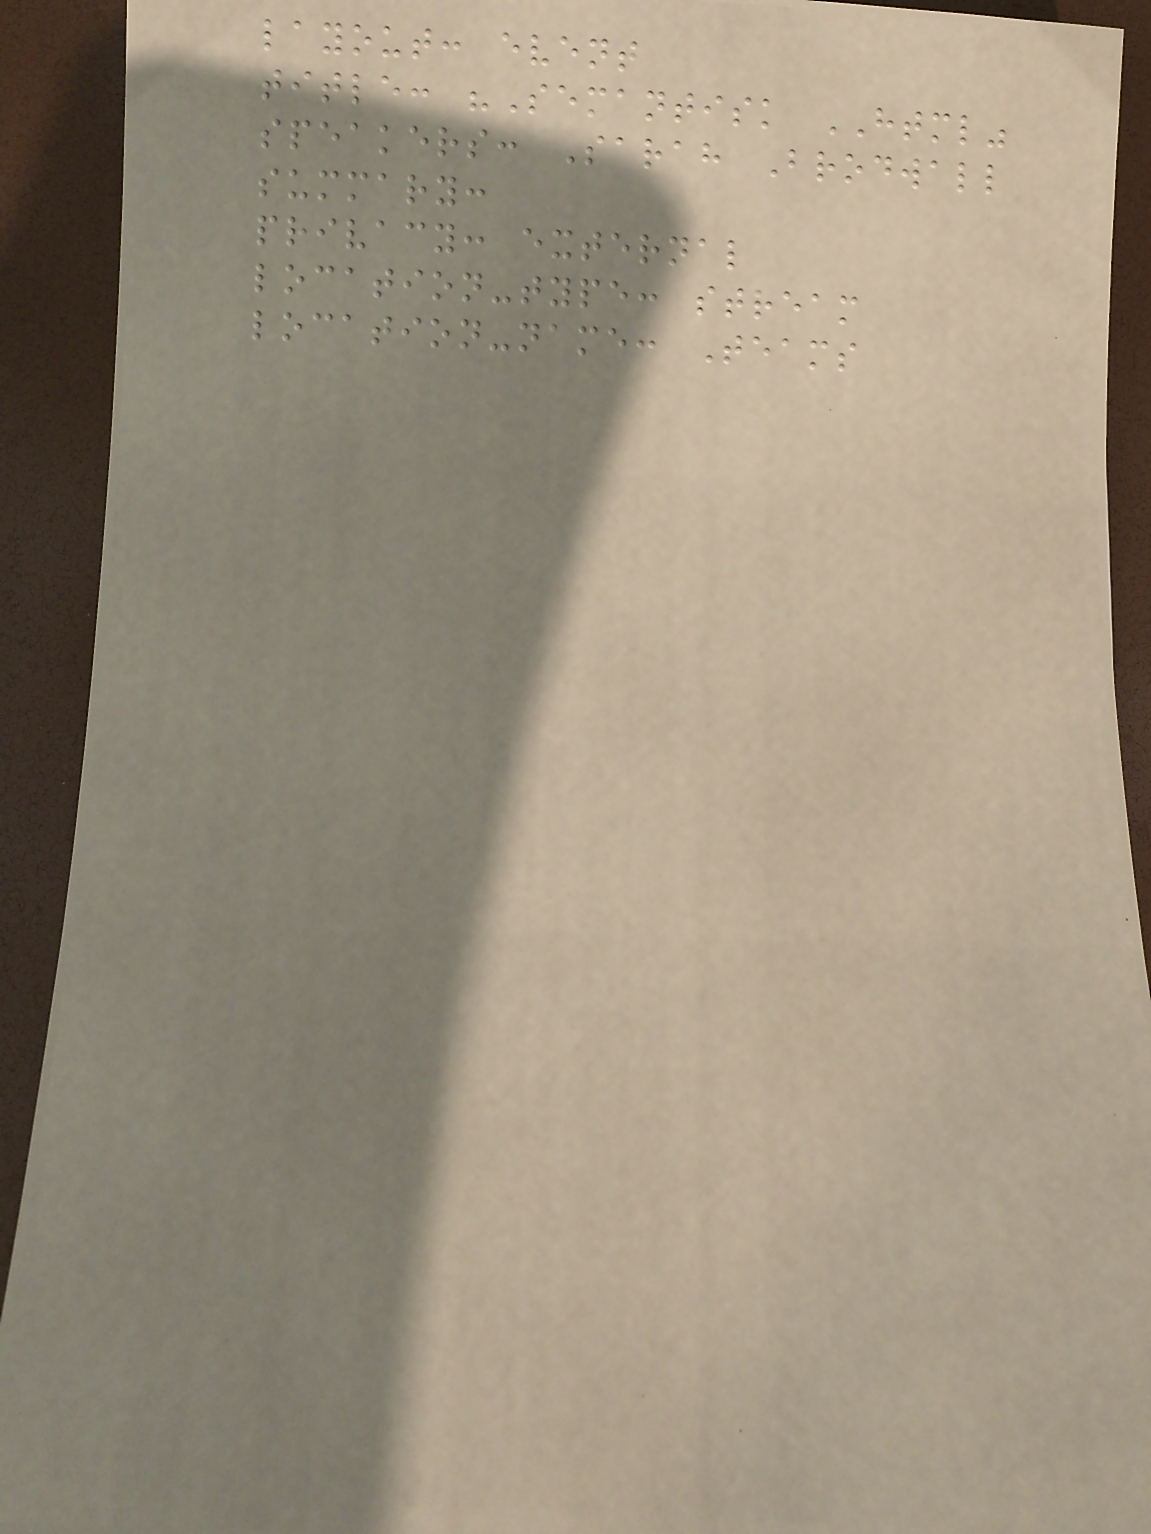layout: event
title: "Semantisk HTML"
speakers: Sarah Brodwall
summary:
privacy: external
location-type: stream
location-name: Teams
